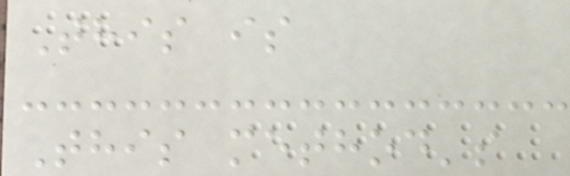This is
This method's
